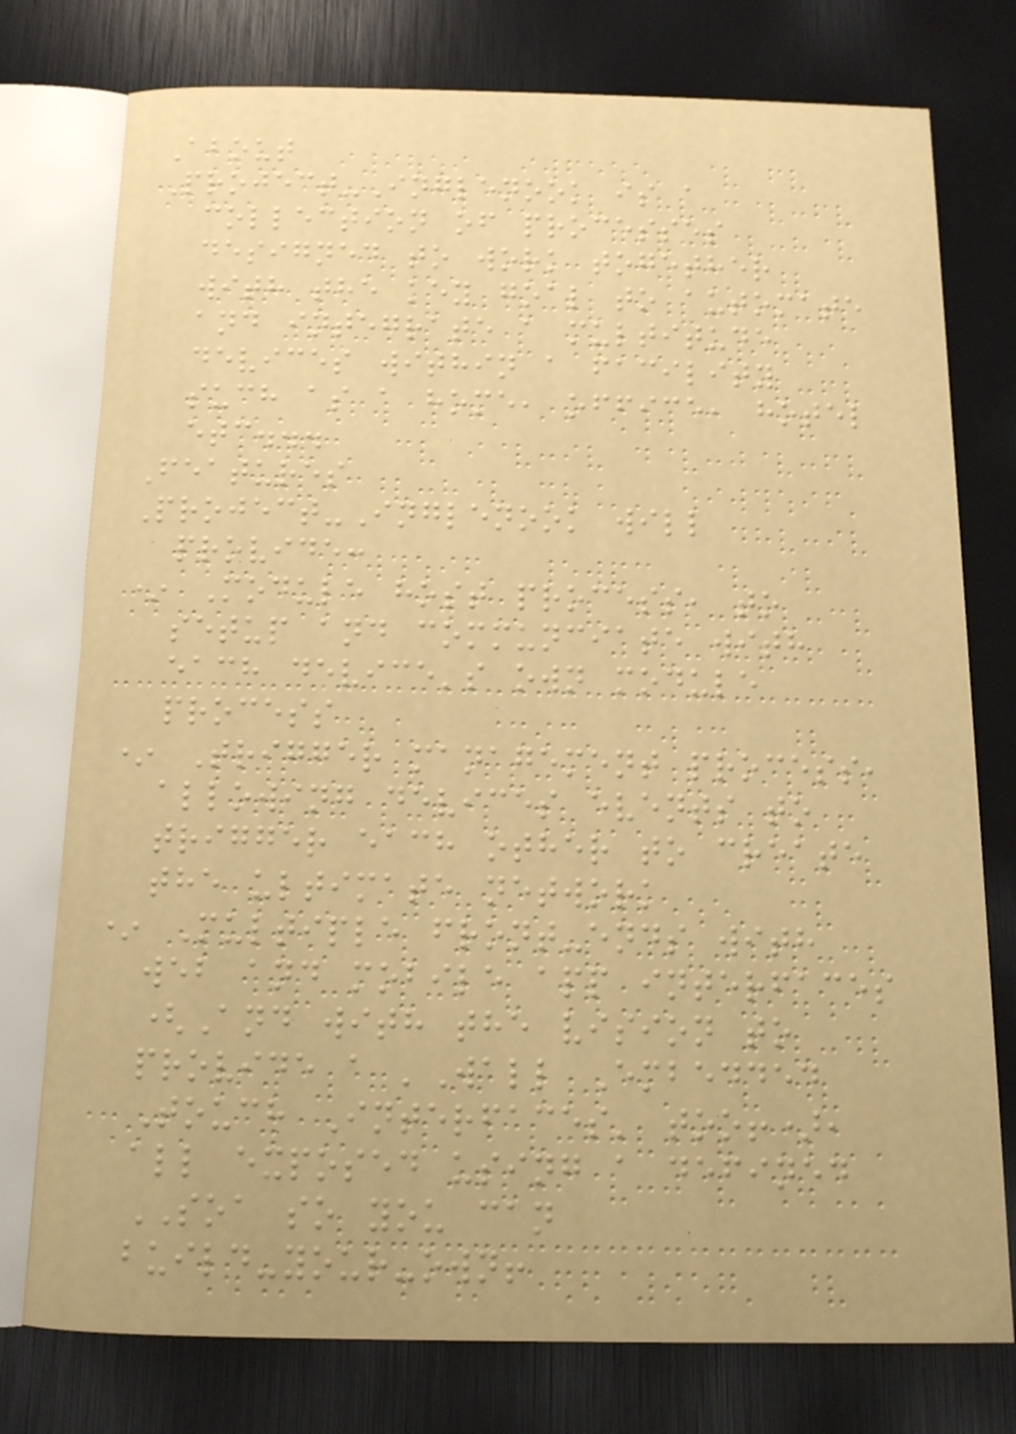About
Project-Inglenook is a
collection of processes
designed to work together
with the key goal to automate
and integrate a multitude
devices within a facility
such as a home, office, hotel
etc...
Features
Project-Inglenook will
provide:
* Module host process, to
setup and communciate with
each device's own module
process
* Trigger management process,
allowing devices events to
trigger each other to create
the ultimate network
* Multiple front-ends with
web and mobile app interfaces
(And with the vision to
provide a 'Wall Embedded
Touch Interfaces' too!),
all exposed using a defined
SOA so you can
build-your-own!
